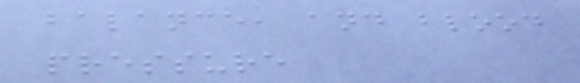balance, and blood
pressure
